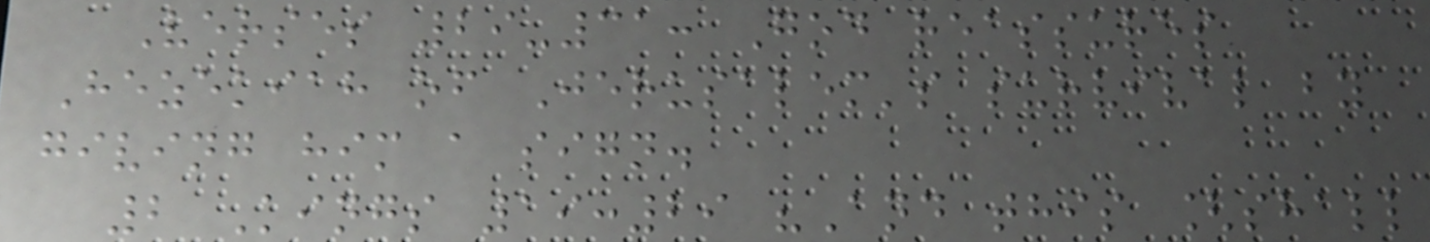Verses 29-31: God reassures
Hezekiah of Jerusalem's survival by
giving him a sign.
2 Kings 19:29 "And this [shall
